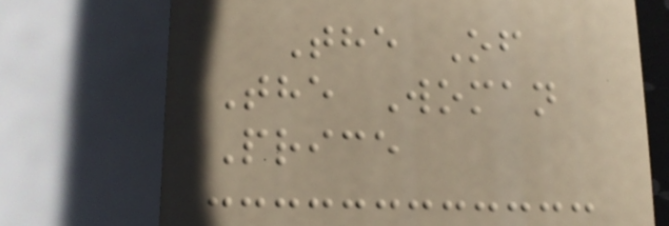The Of
The Woman
Price
